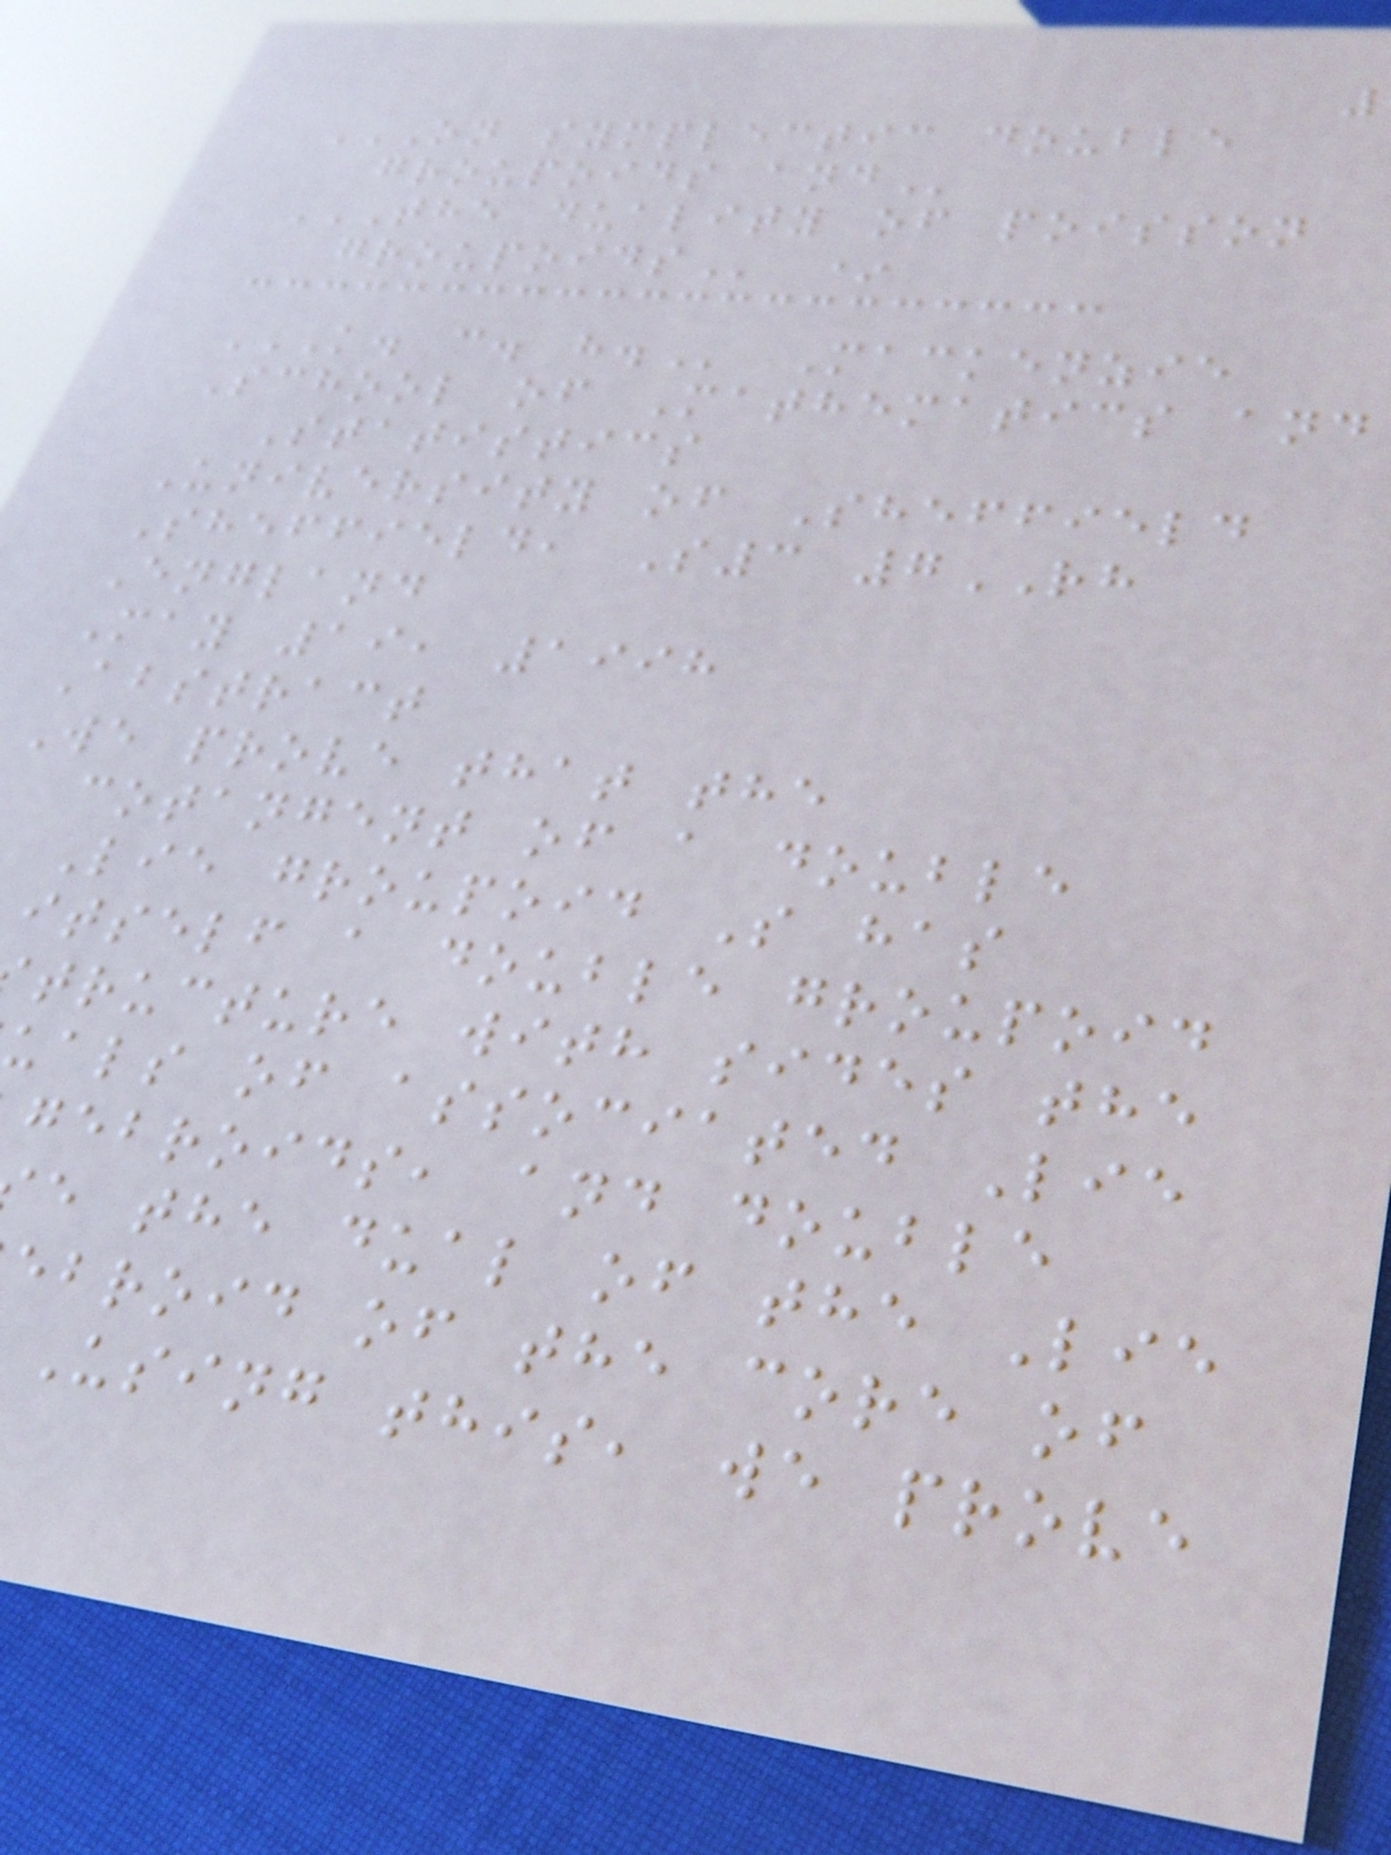ON SYMPLECTIC DOUBLE
groupoids
THE DUALITY OF POISSON
K. C. H. Mackenzie
School of Mathematics and
Statistics
University of Sheffield
Sheffield, S3 7RH
England
May 19, 1998
Abstract
We prove that the
cotangent of a double
Lie groupoid S has
itself a double groupoid
tructure with sides the
uals of associated Lie
gebroids, and double
e the dual of the Lie
ebroid of the core of
Using this, we prove
